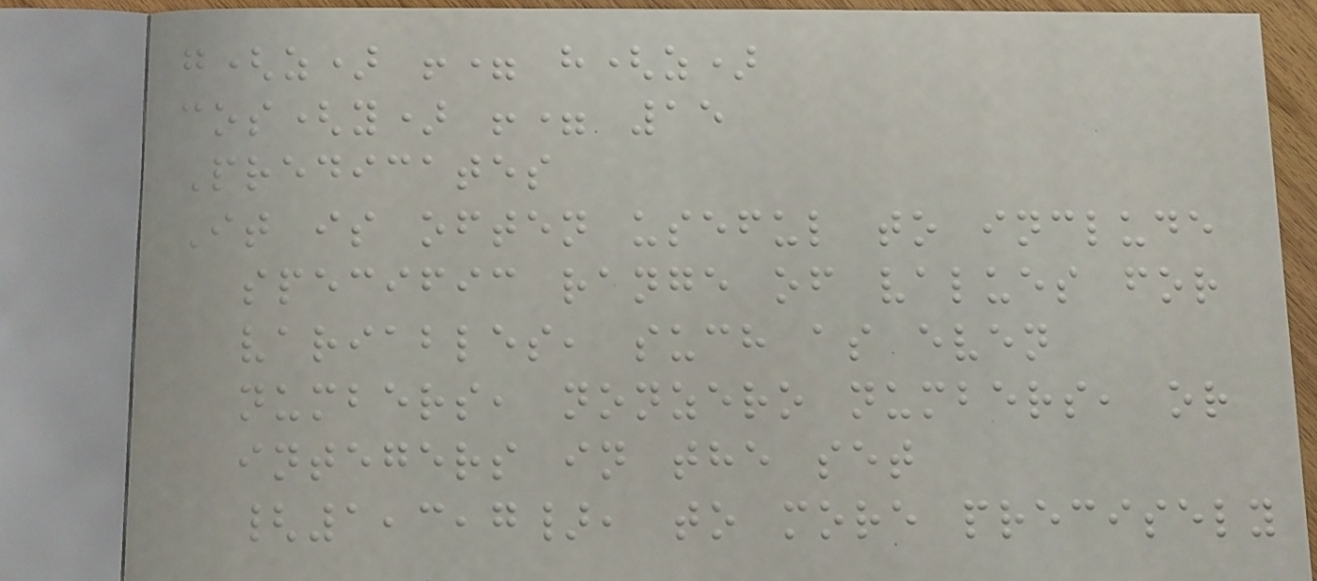g(z) != h(z)
cos(y) != 15
Predicates
It is often useful to include
specific range of values for
variables, such as even
numbers, nonzero numbers, or
integers in the set
{1,3,7}, to more precisely
